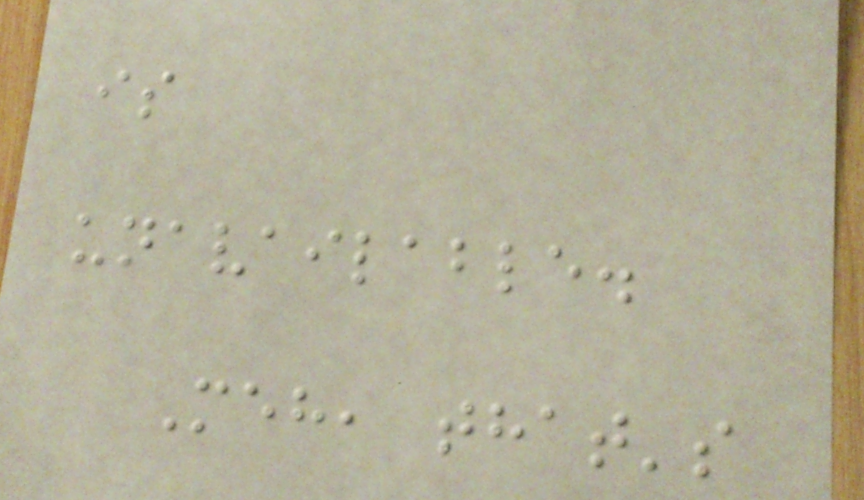is
unavailable.
Meh, that's
